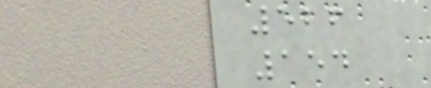526
154
